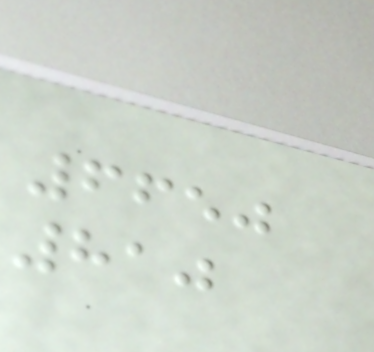6650
810
